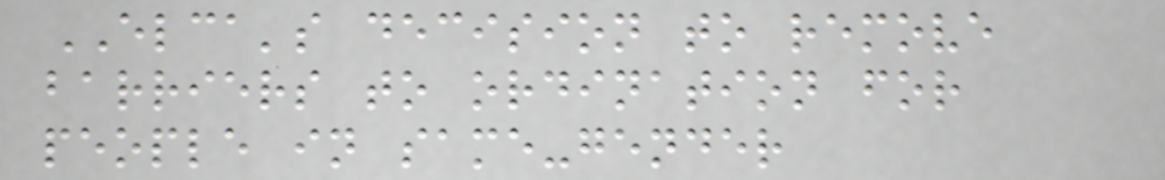ELCA's decision to remove
barriers to ordination for
people in same-gender
